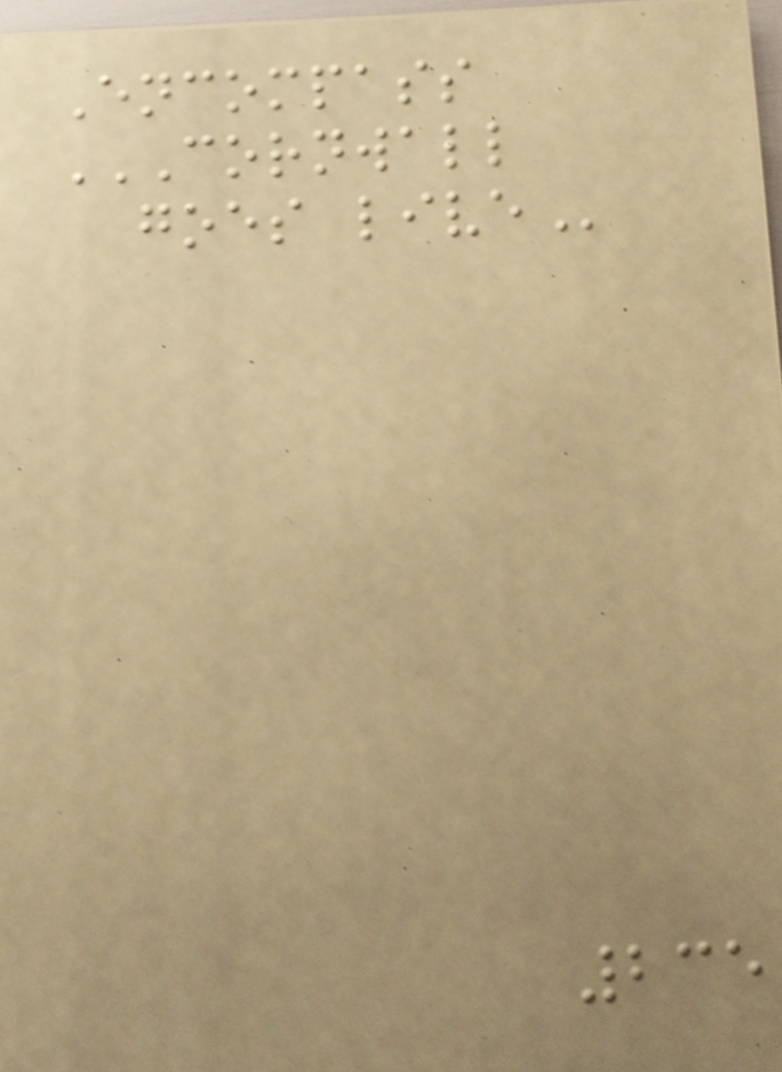Encompass
CORNWALL
GOES LIVE
235
